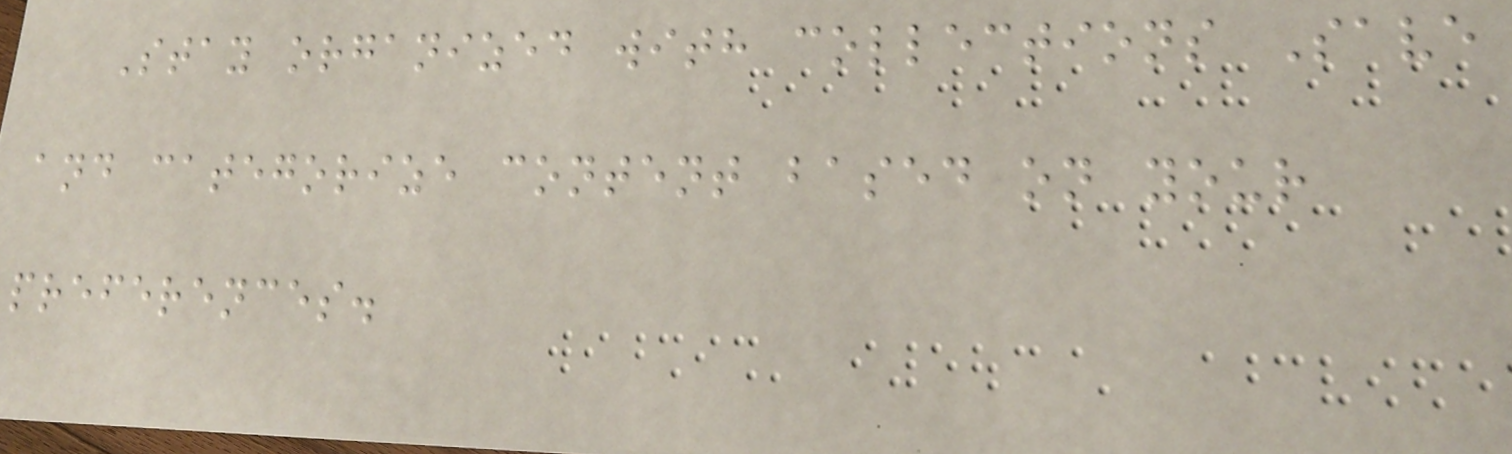Stay organized with collections Save
and categorize content based on your
preferences.
